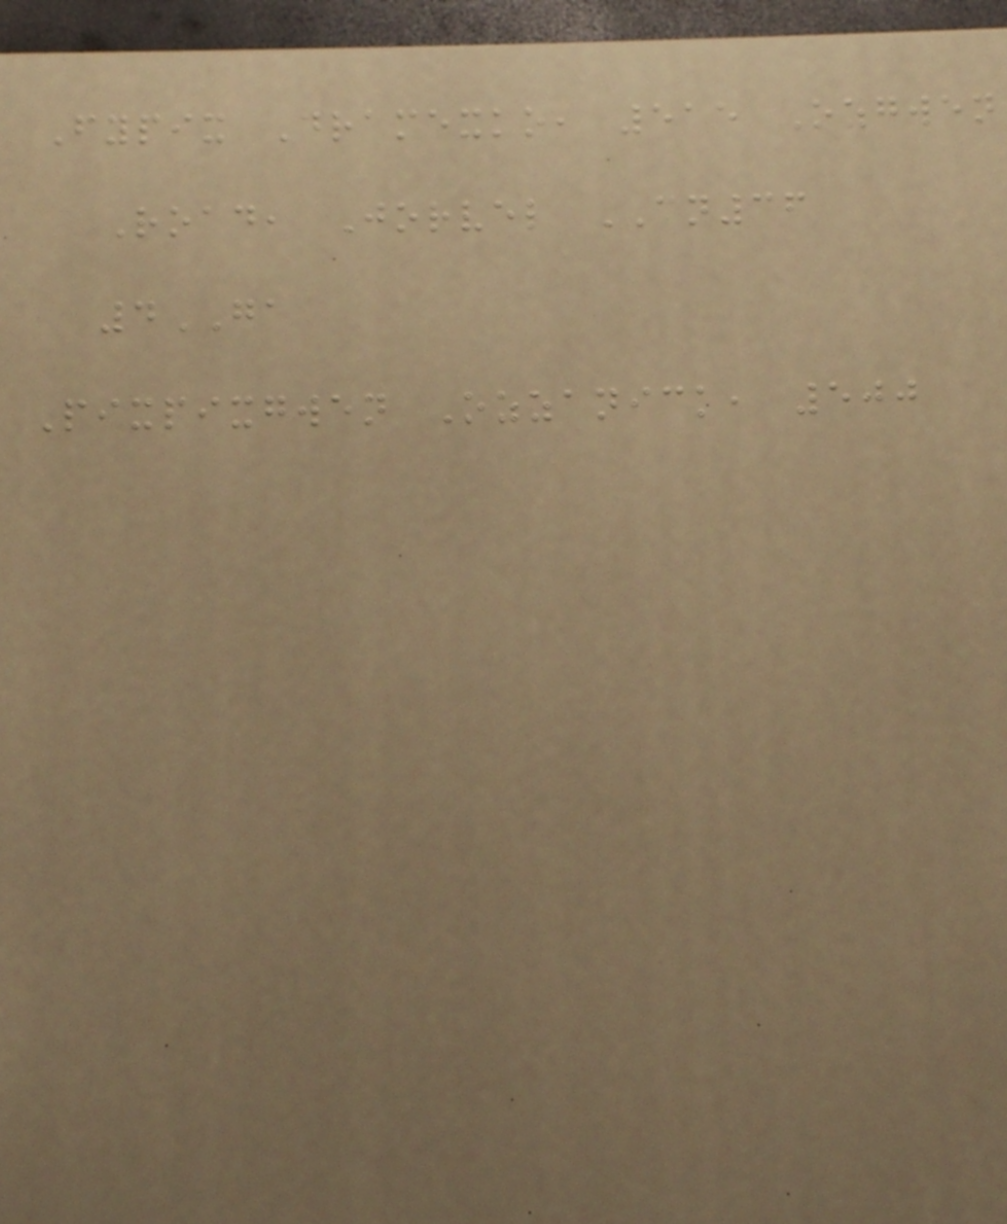Fypix Dramexko, 515 Ozgwen
Road, Jorvel CN36
4GA
Pixpixgwen Ozzanick, 500
